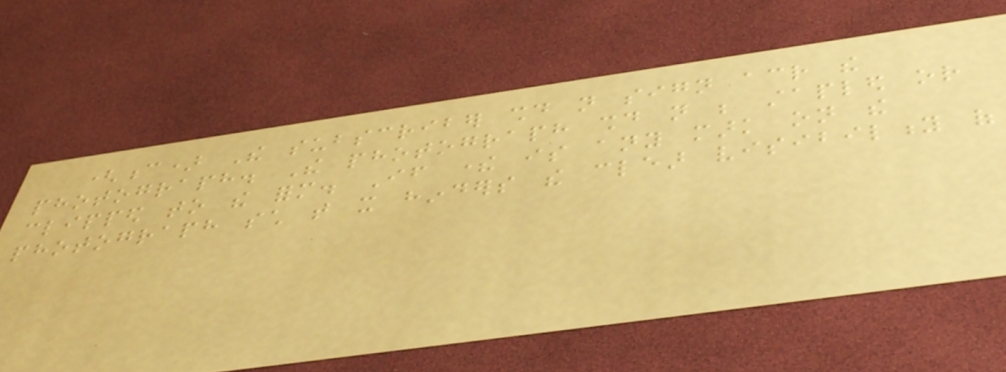(c) The subscriber should not sign across the
photograph. The photograph should not be stapled or
clipped to the form. If there is any mark on the
photograph such that it hinders the clear visibility of
